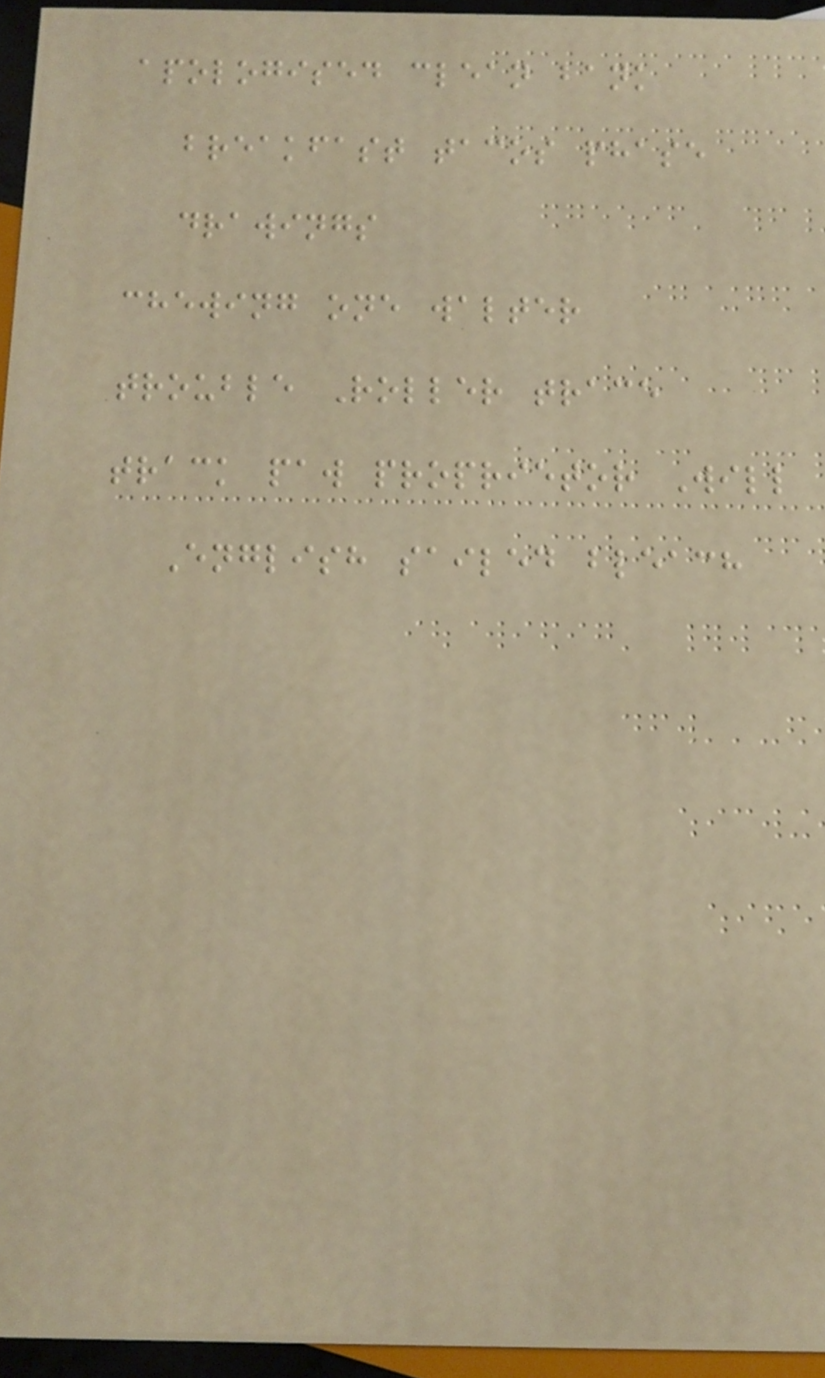apologised clean bank
breakfast tacos phase
drawings
chewing one walter
trouble Roller trace
track paw proprietor Will
English sailed bleach
